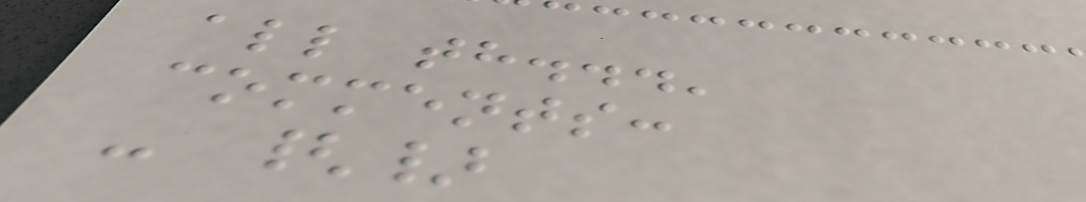all th...'
comments:
- {}
